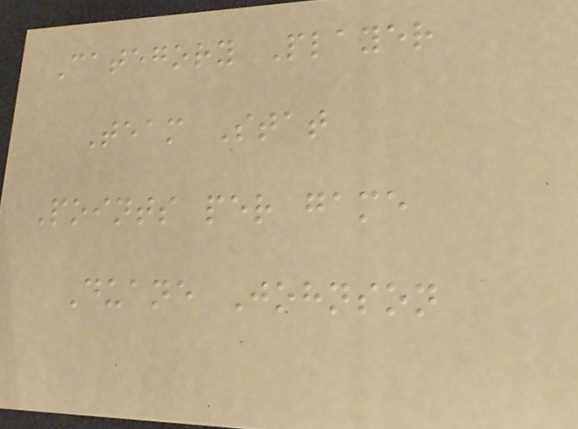Category Player
Team Stat
Points per game
Duane Johnson
